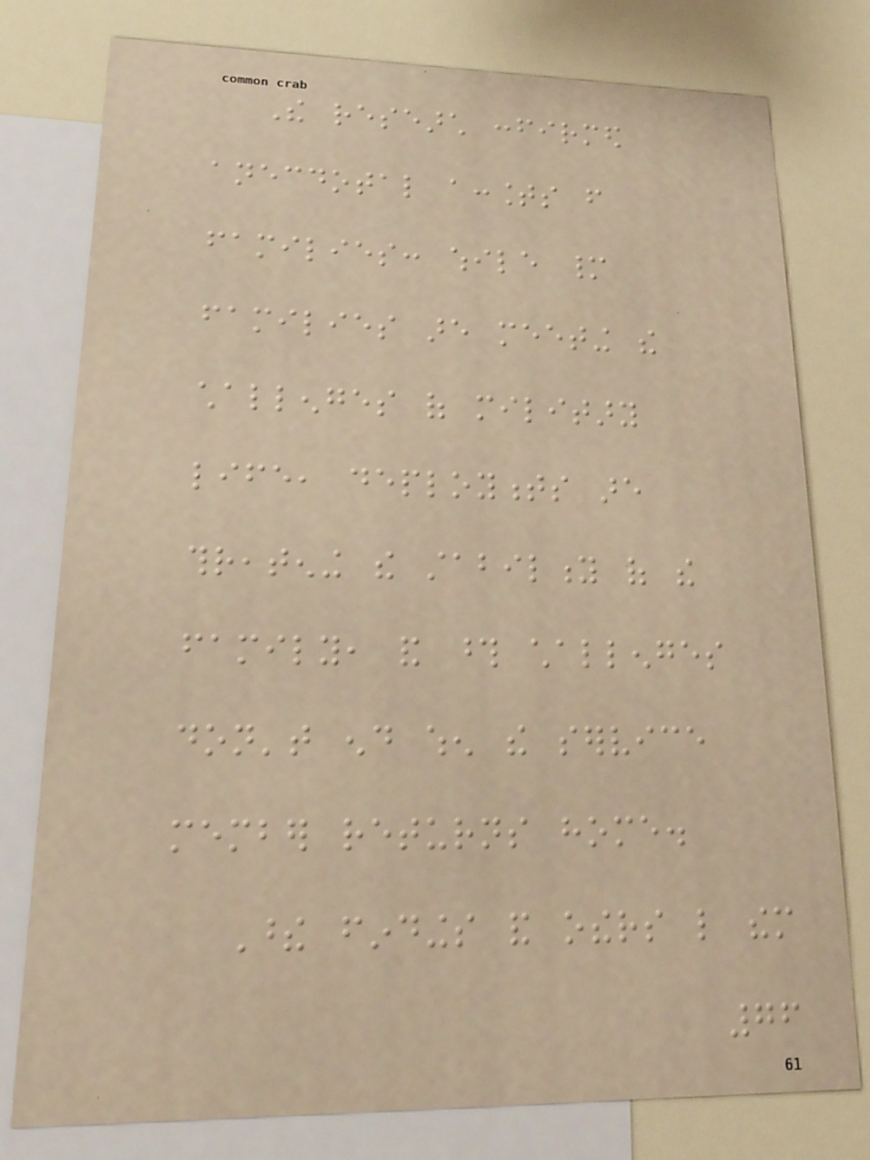The research confirmed
anecdotal accounts from
families: while many
families are meeting the
challenges of military
life, deployments are
threatening the stability of the
family, and those challenges
don't end when the service
member returns home.
These findings and others like them
76
